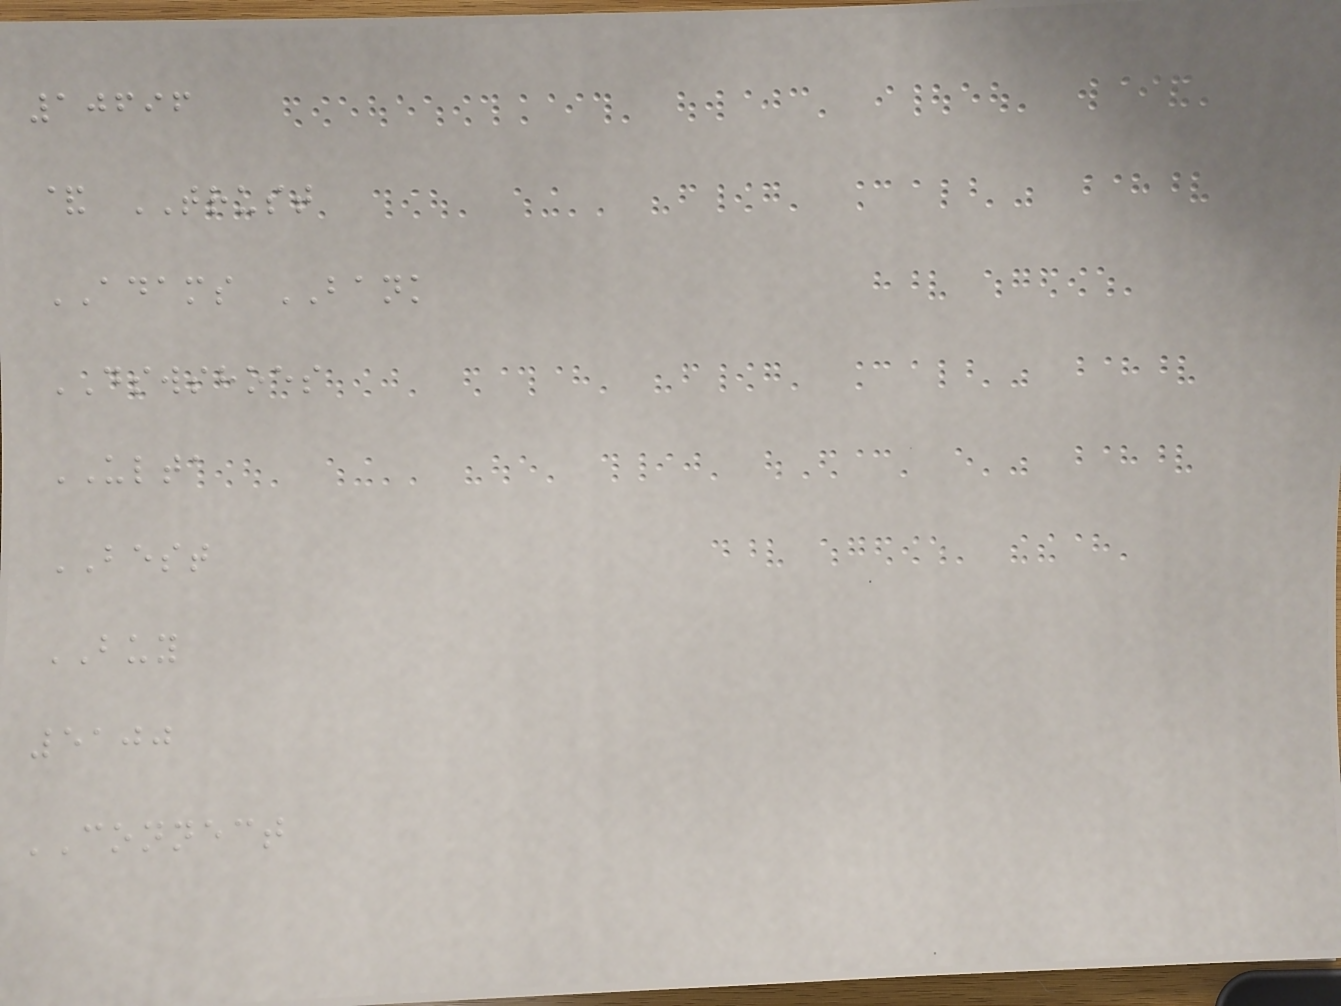10696
& TRUST
ADAMS BANK
DSWSHOES
ULTA
BEST
BUY
5100
CONNECT
